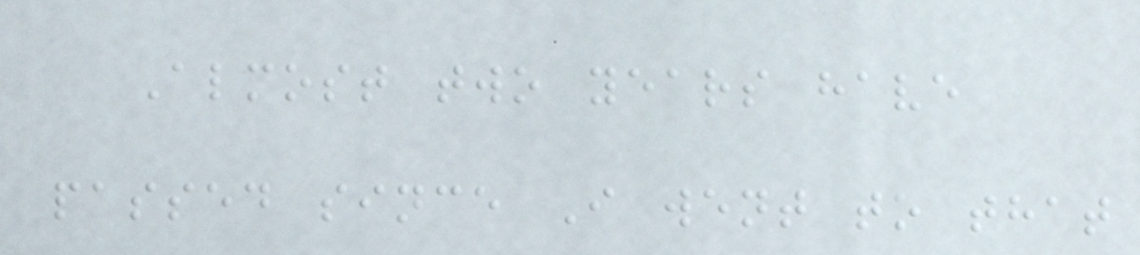Almost two years have
passed since I went to that
